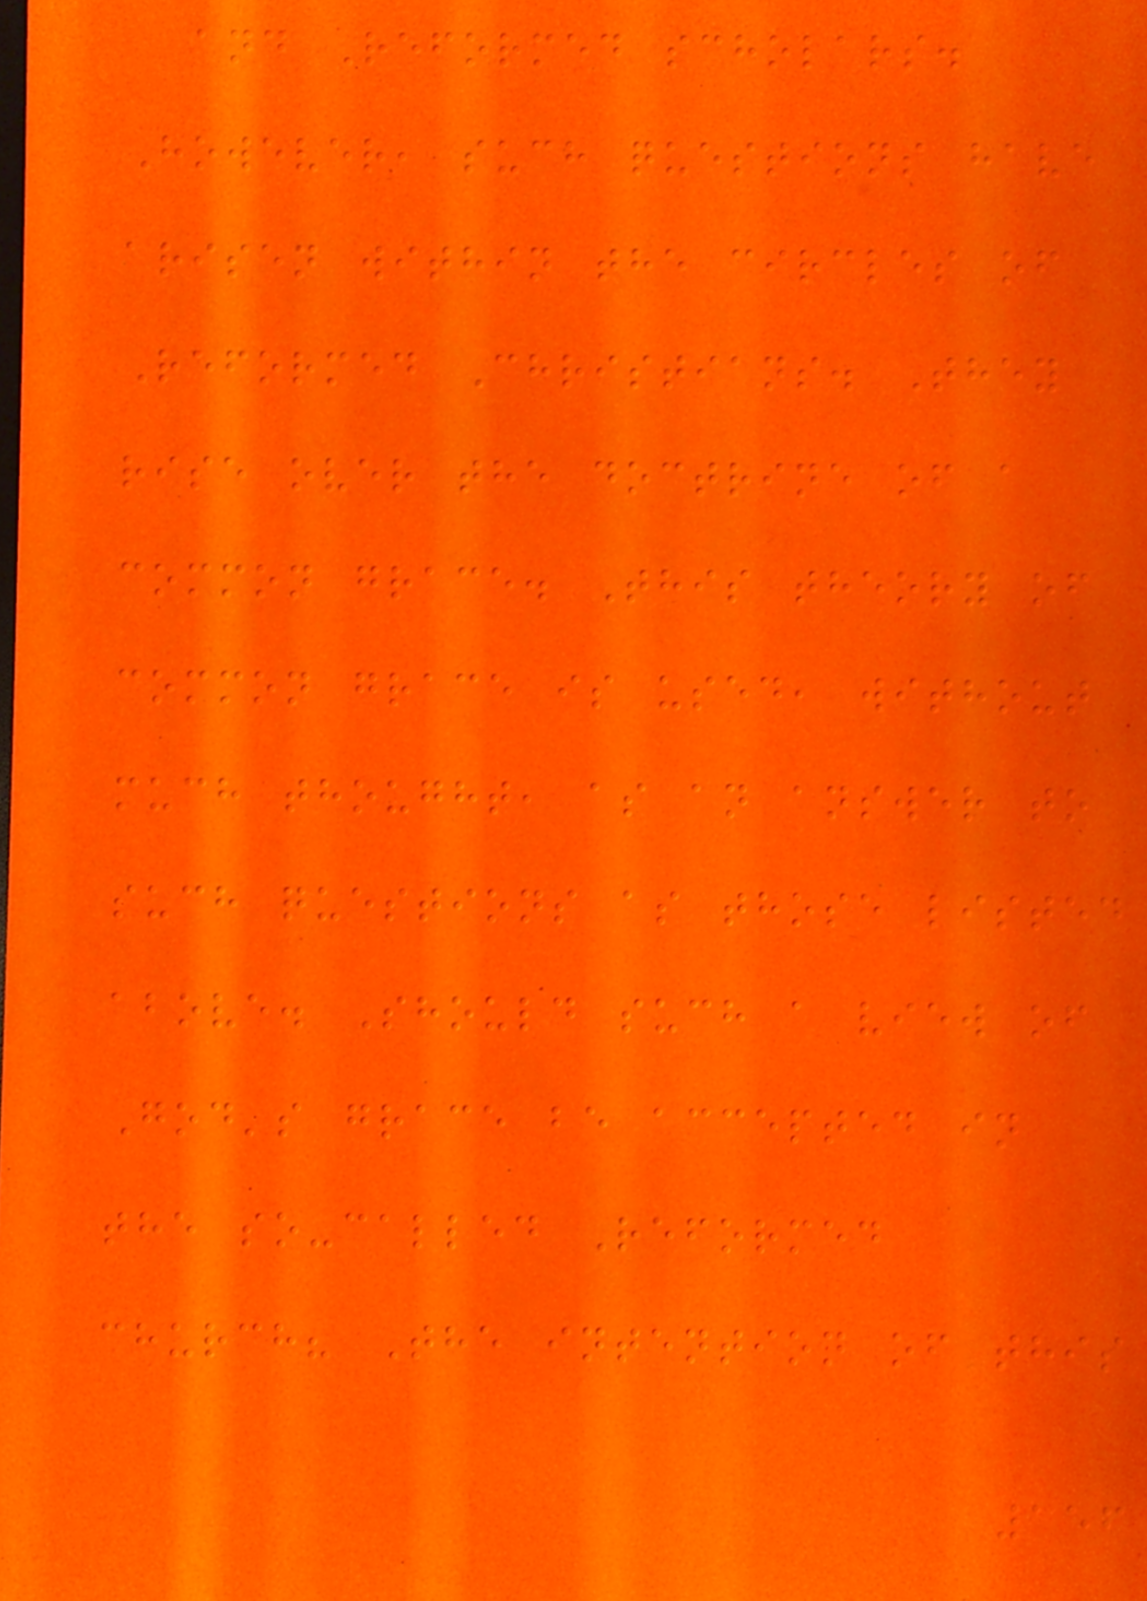and Reformed scholars.
However, such questions have
arisen within the circles of
Reformed Christians. They
rise over the doctrine of a
common grace. This theory of
common grace is used, without
much thought, as an answer to
such questions as those listed
above. Should such a view of
God's grace be accepted in
the so-called Reformed
church? The intention of this
156
